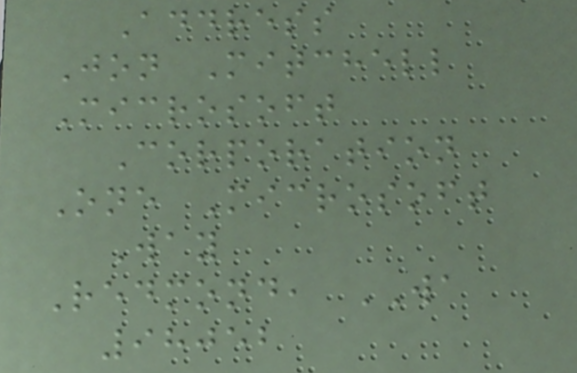Address
Jon Mitchell
Microsoft
Corporation
One Microsoft
Way
Redmond, WA
98052
